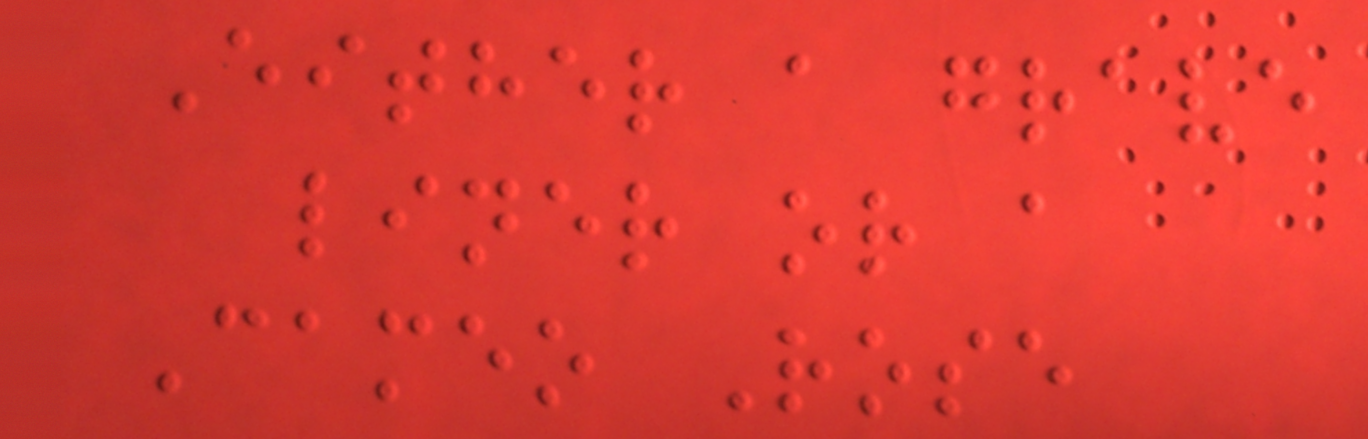Either a grave
liner or a
Cameo Rose
